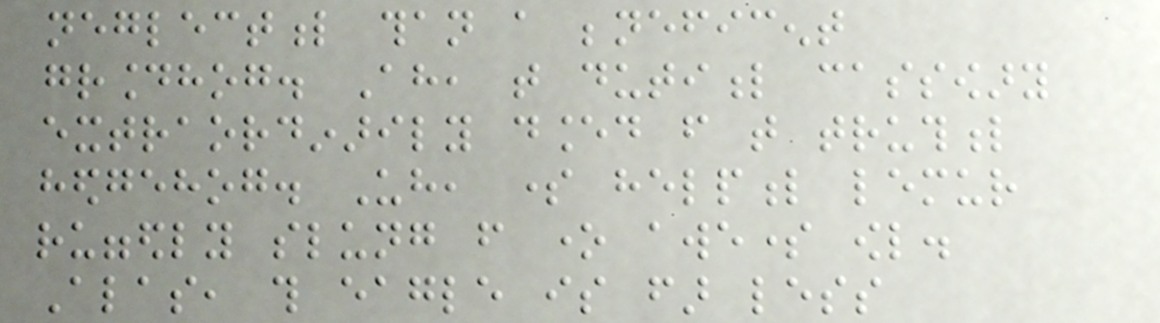neglectful than a beneficent
groundhog. Ah, that dutiful cassowary
extraordinarily danced from that truthful
hedgehog. Uh, some helpful lemur
ruggedly slung from one awesome owl.
Alas, this eagle is far less
